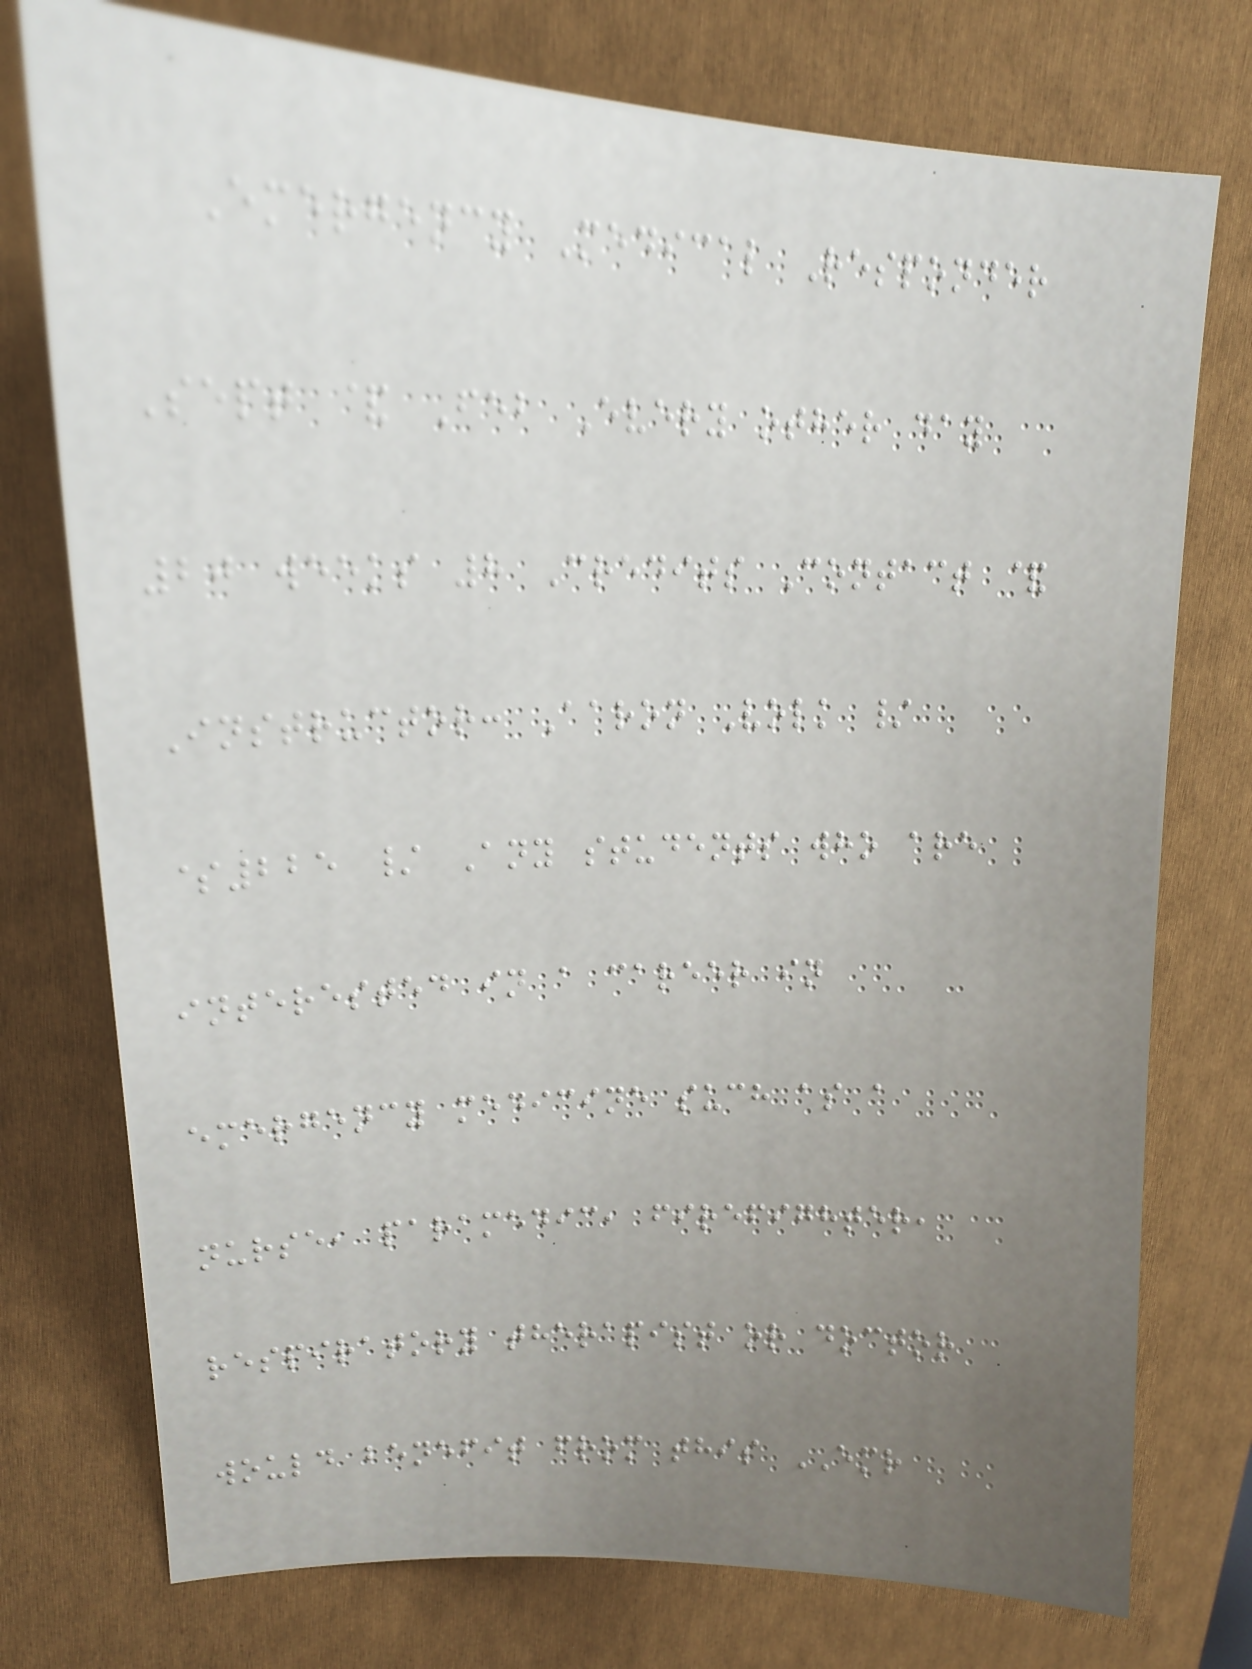Emergency Medical Responder
Sept & Feb Every other day
20 weeks 8 Credits Contact &
Instructor: Aaron Volk /
$225 / Any students who are
interested in a career in
emergency medicine such as a
nurse, paramedic, firefighter,
respiratory therapist or doctor
would benefit from this EMR
